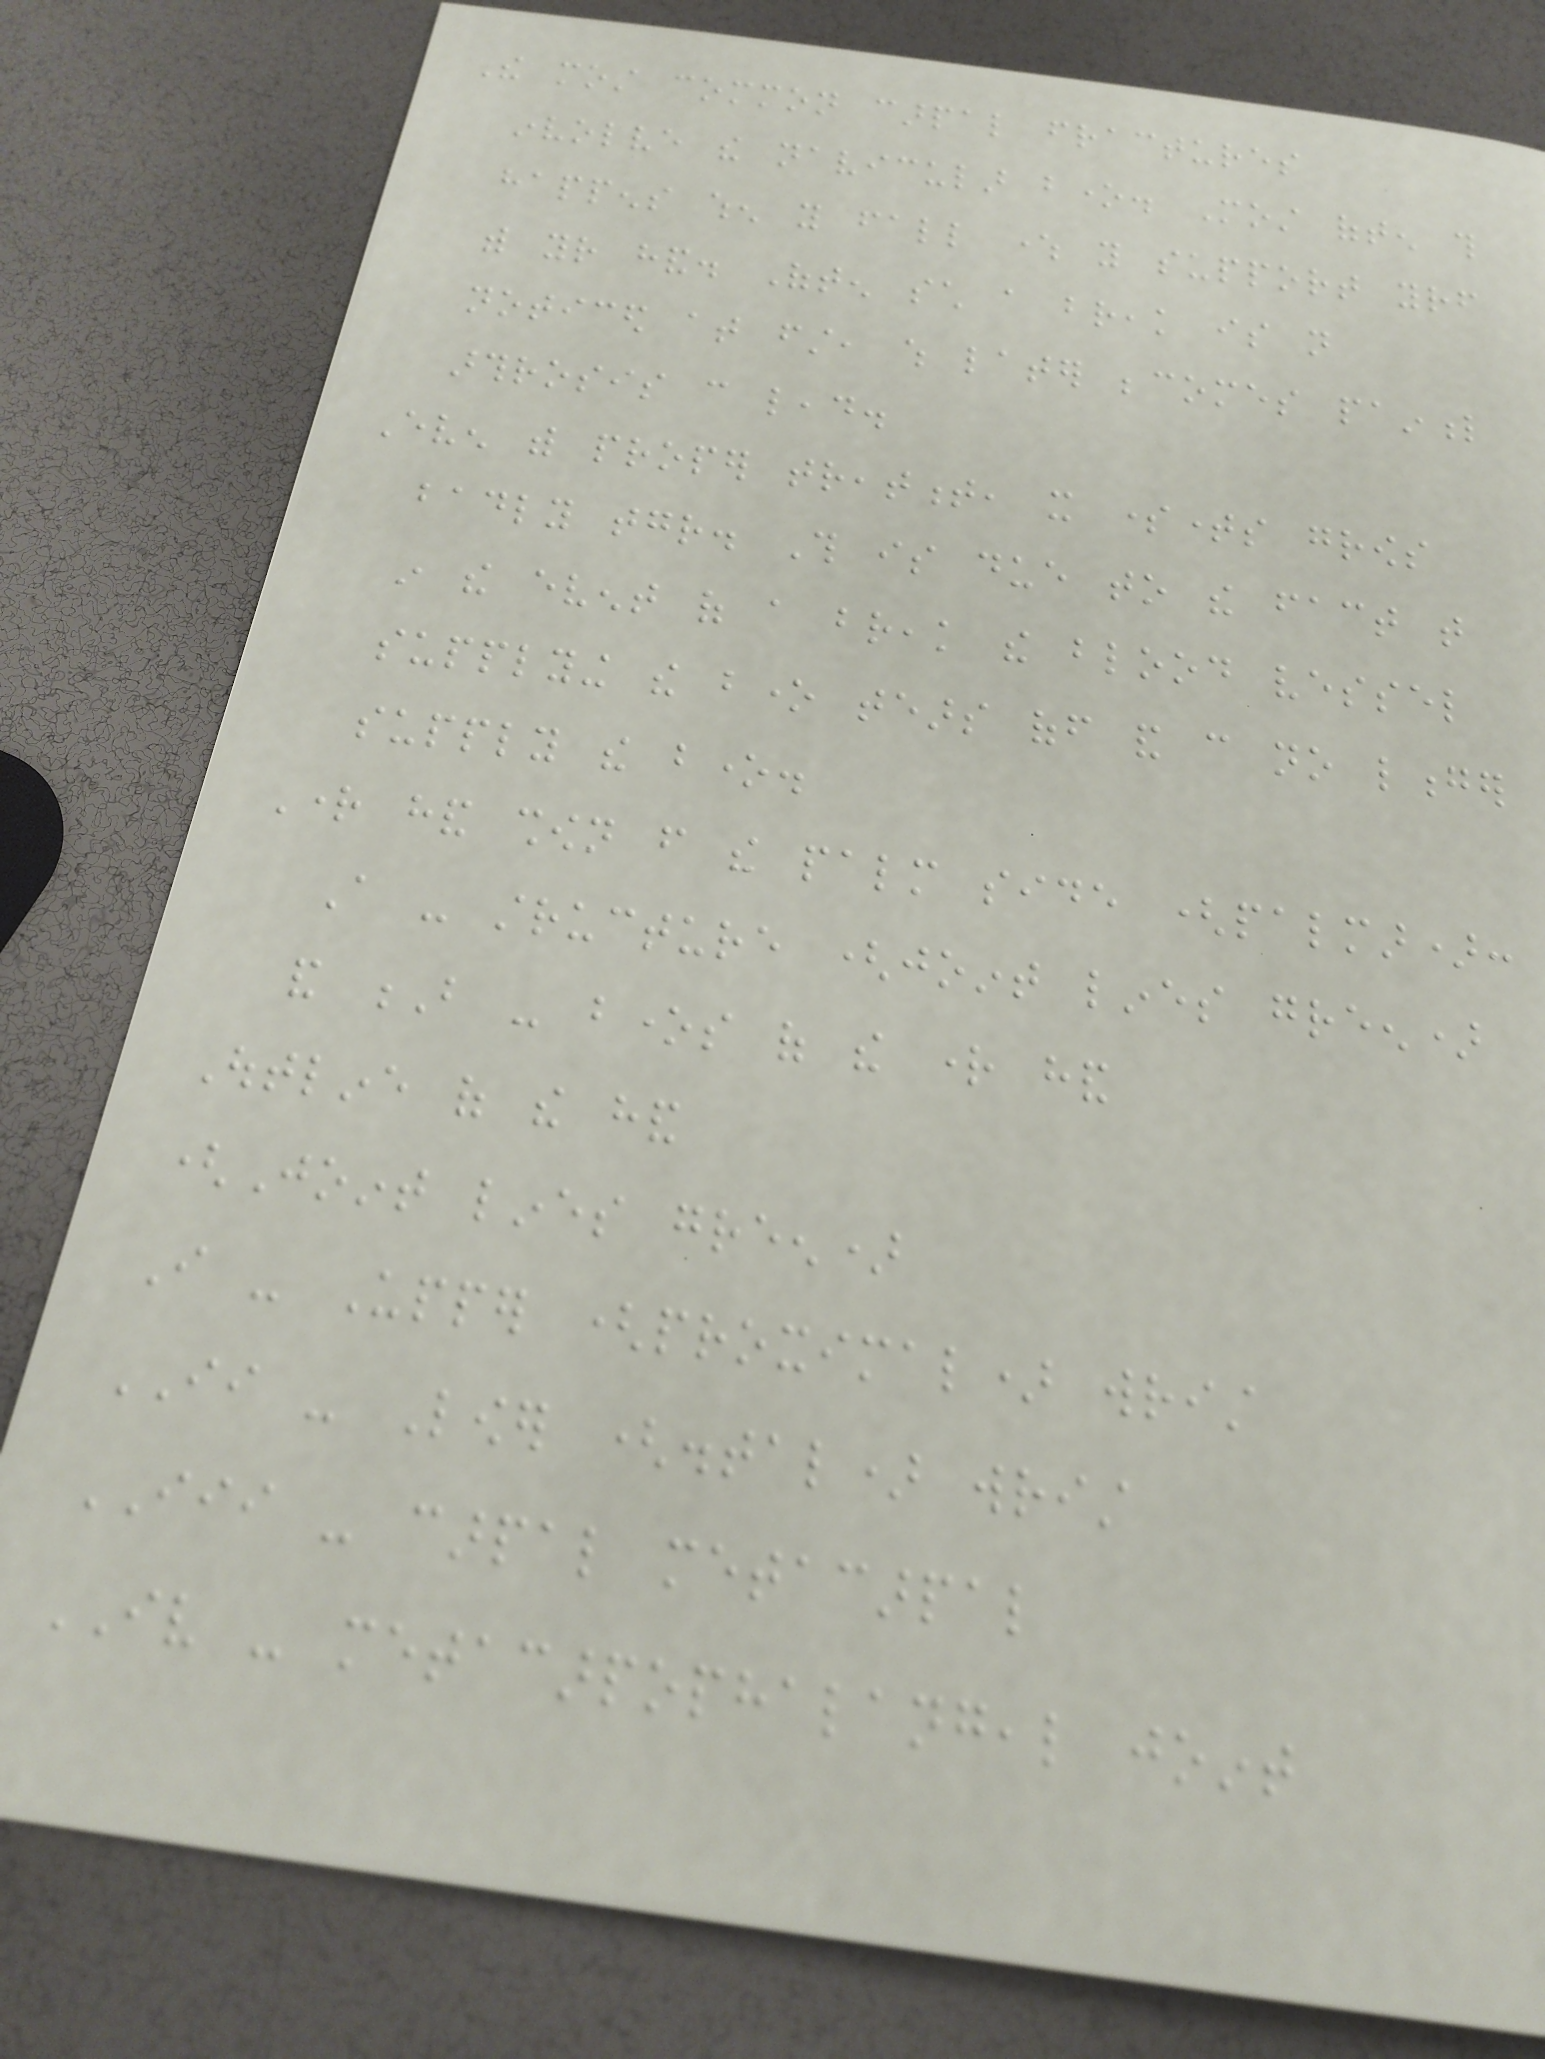The most common carpal fractures
involve the navicular bone. Most often this
happens when you fall where you support yourself
with your hand. Often such a break is not
noticed at first, which later becomes painful
arthrosis can lead.
Even with proper treatment, it sometimes grows
badly together. This is due to the fact that
in the event of a break the blood vessel
supplying the bone tears off and can no longer
supply the bone.
Right hand shown from the palm side (palmar):
A - structure (joint lines green)
and B - bones of the right hand
Outline of the hand
(Joint lines green)
I - Upper (proximal) wrist
II - Lower (distal) wrist
III - carpal metacarpal
IV - metacarpophalangeal joint
